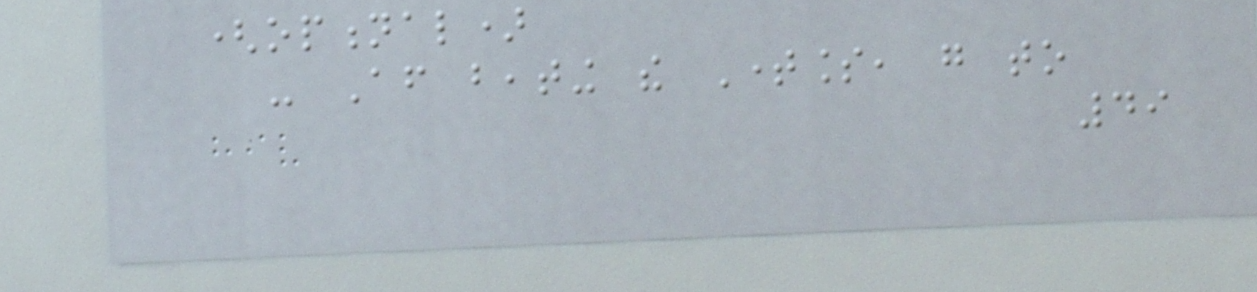(optional)
- After beating the Timeless, go to
49
